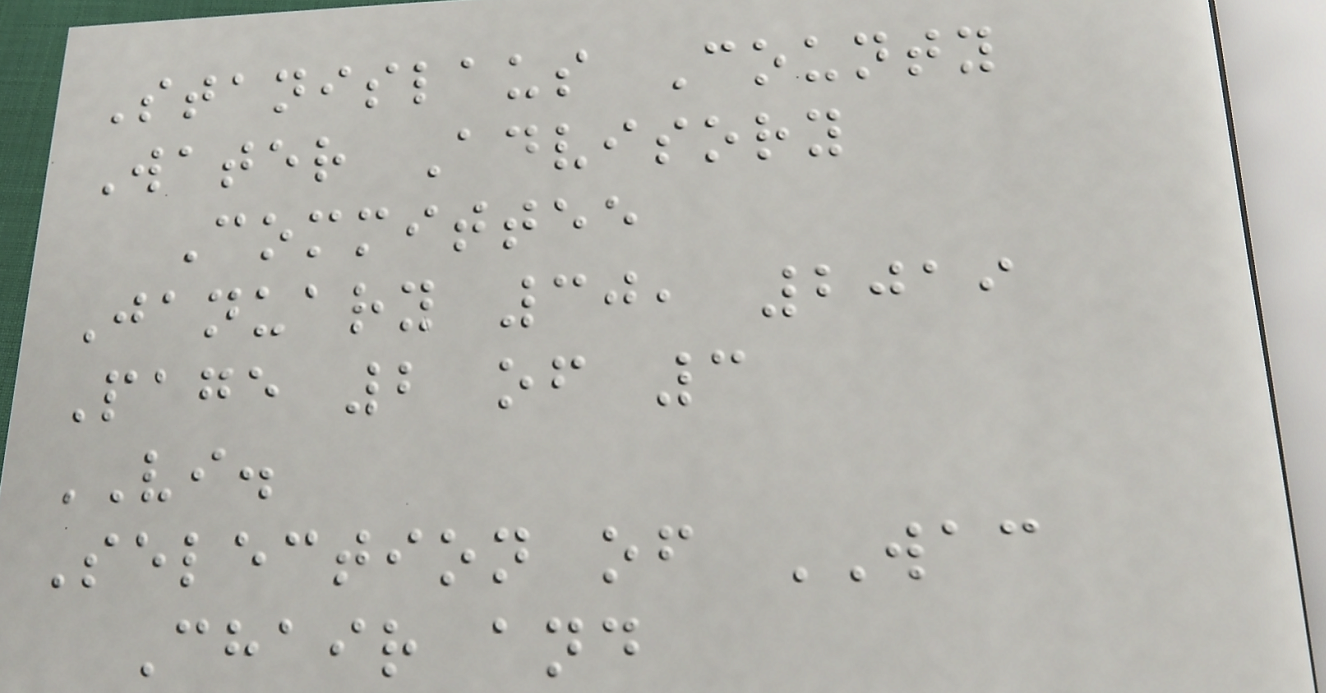Stanislaus County
Water Advisory
Committee
January 30, 2019
Page 2 of 3
VI.
Selection of WAC
Chair and
